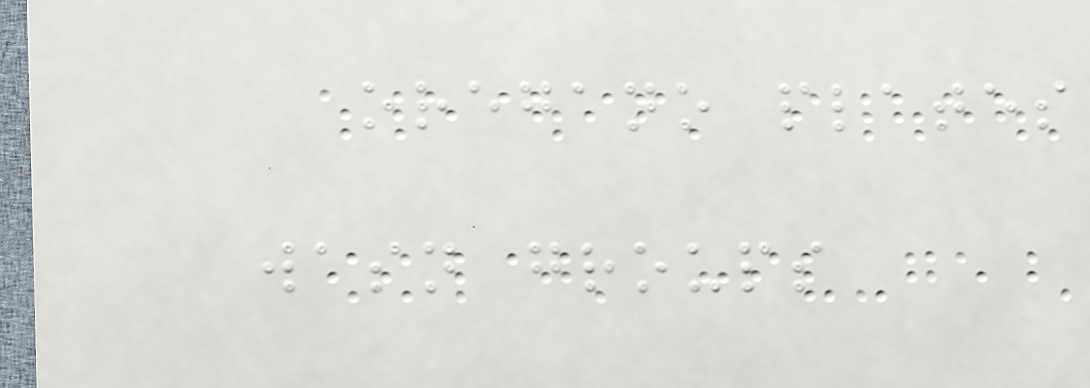oregano plates
wasn groups
